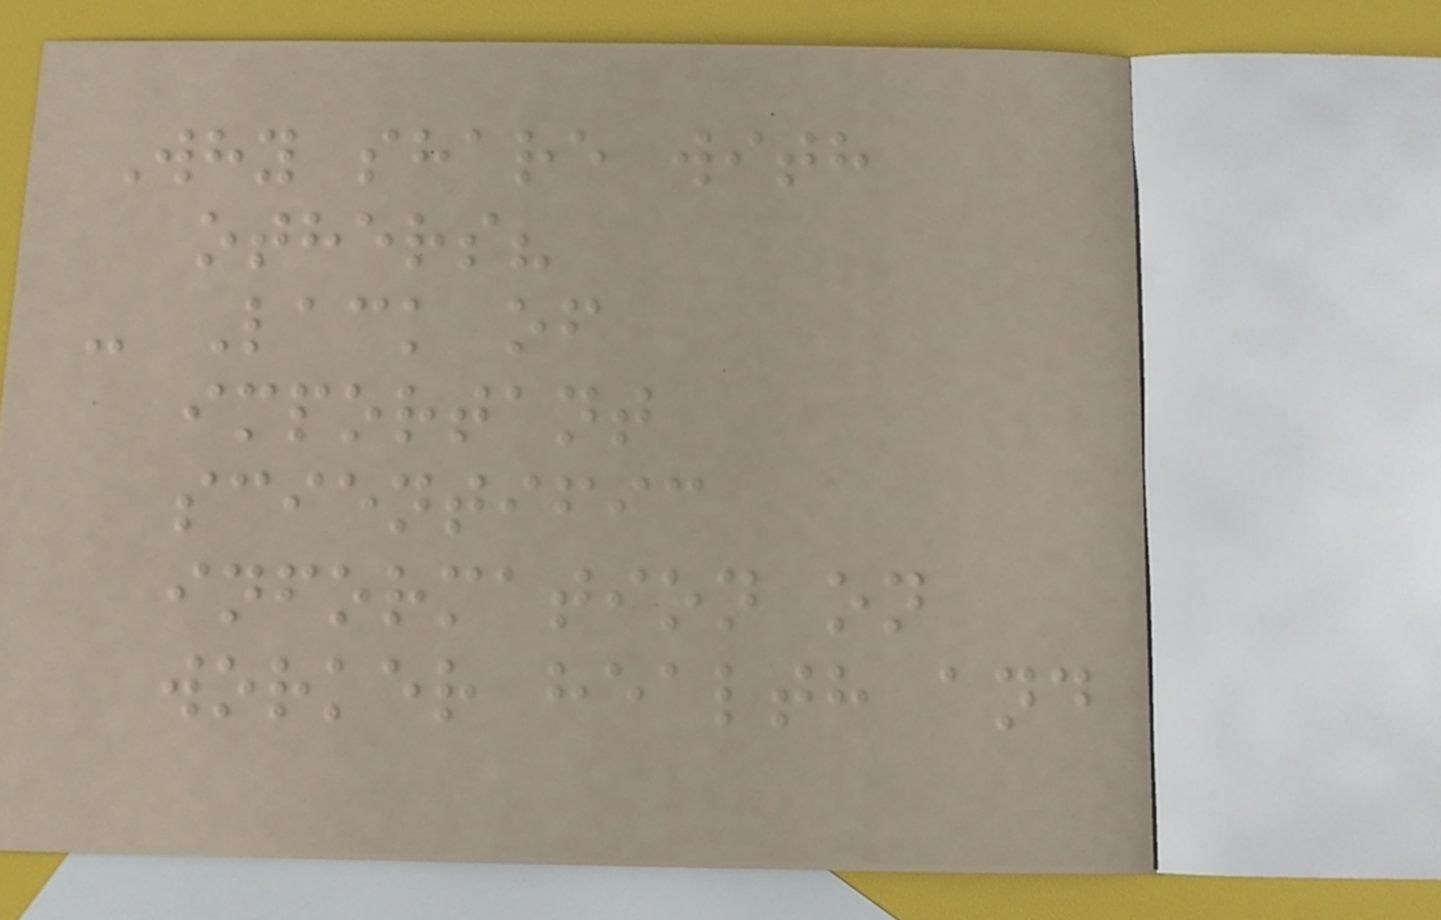Why share with
others?
- Lack of
important
scientific
information on
worker health and
